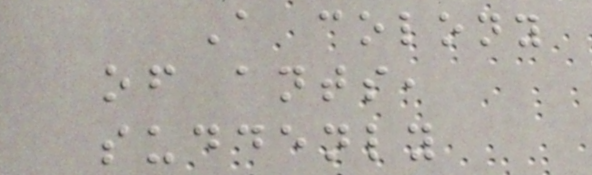A colony
of ants,
suddenly
